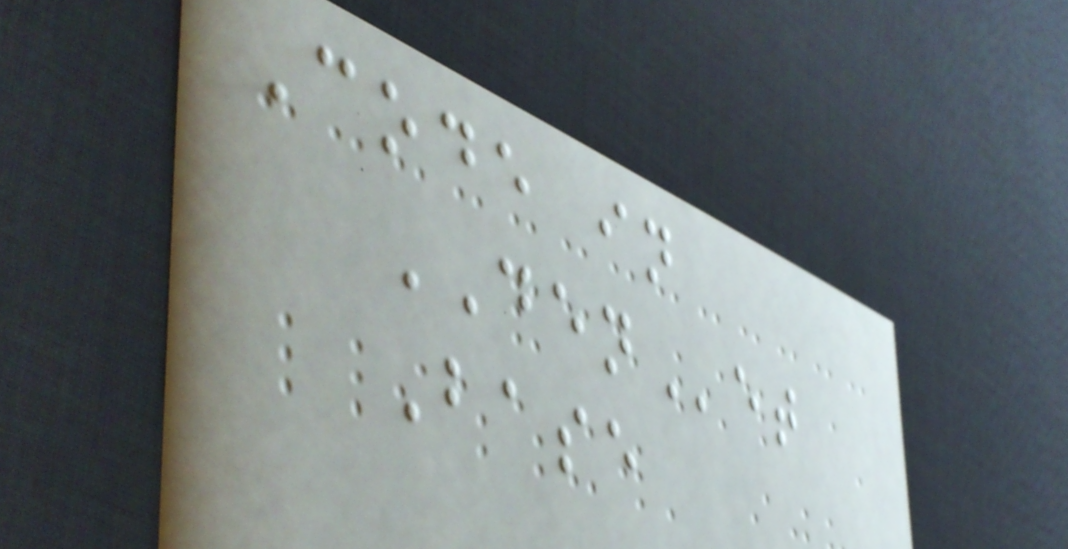Code in
DENet
Base
